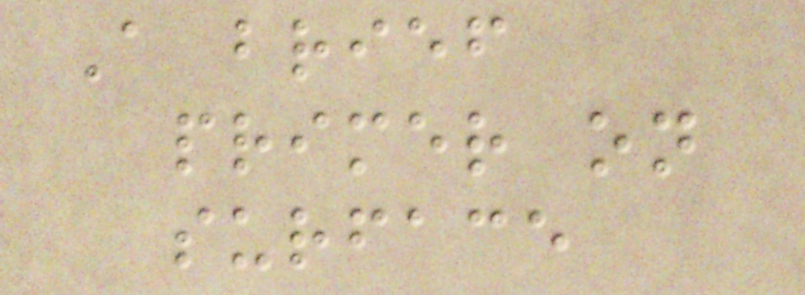A brief
primer on
surface
